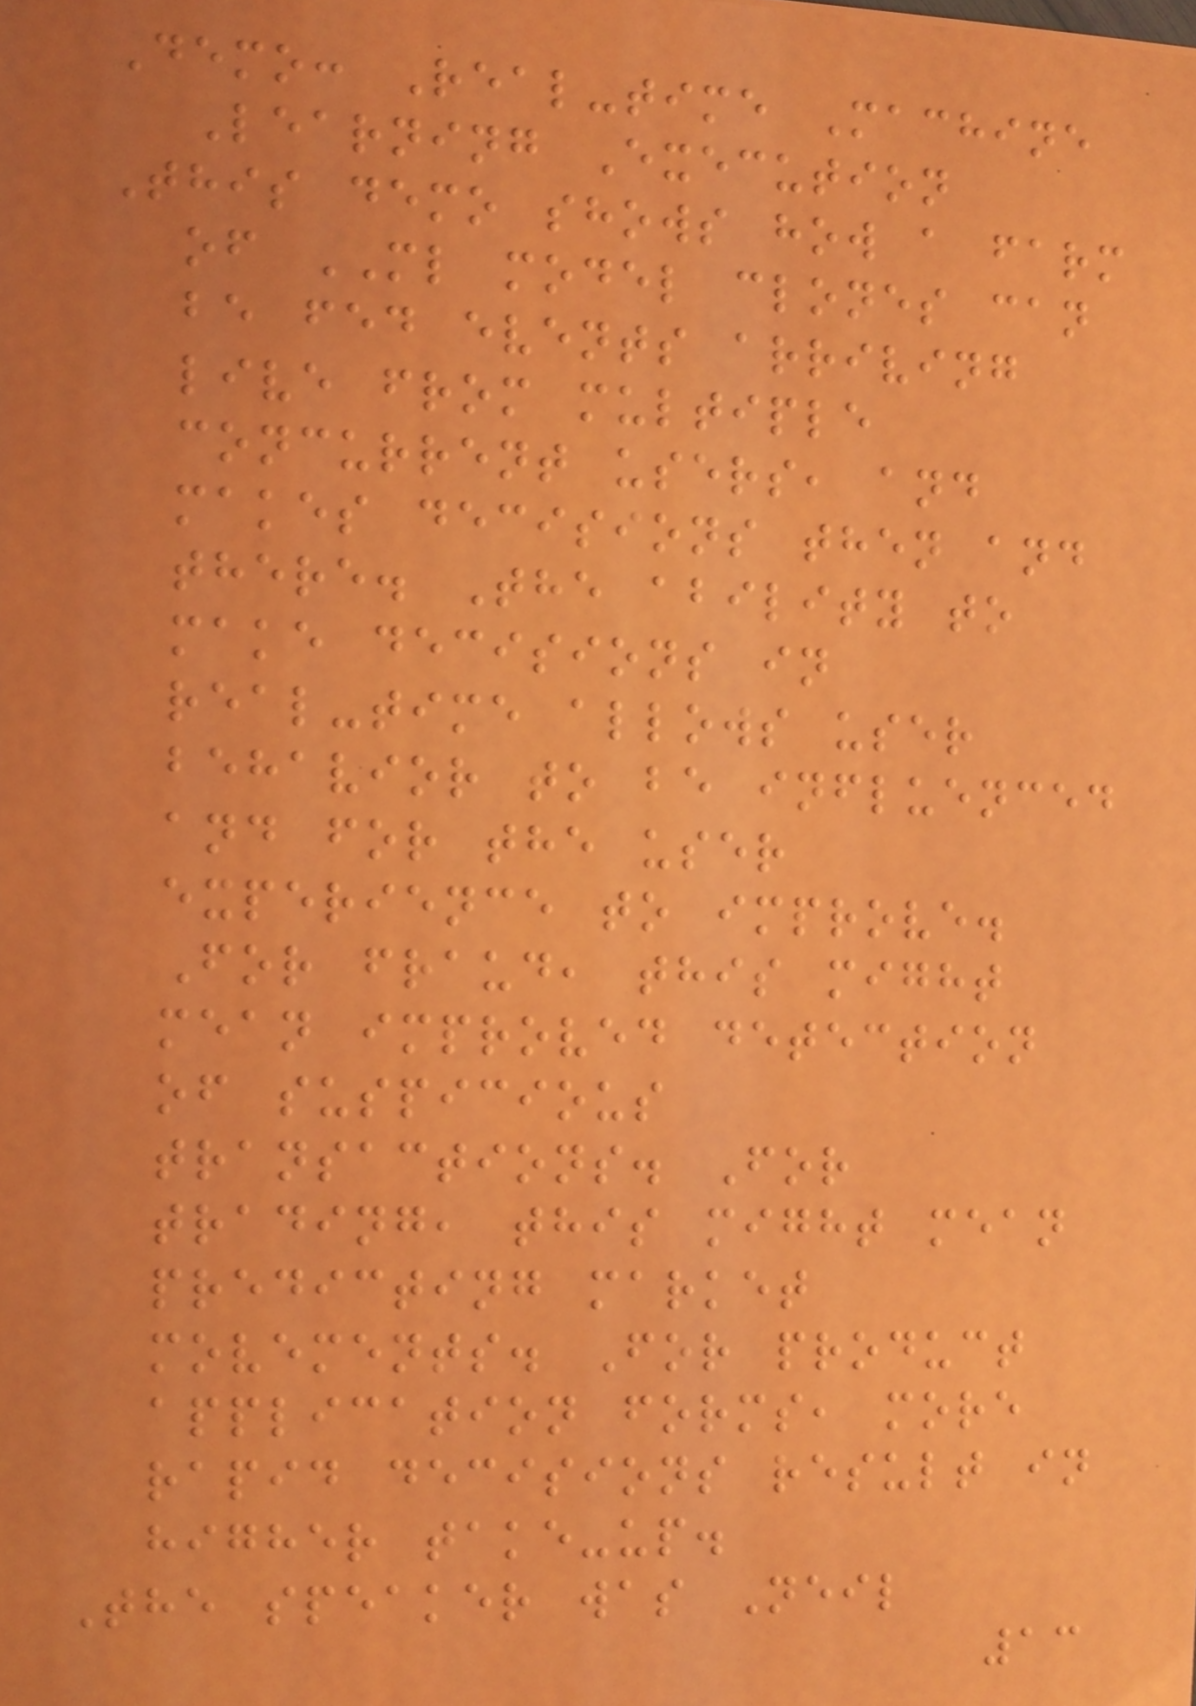Demo: Real-time Machine
Learning Execution
This demo shows how a farm
of ML model clones can
be fed events arriving
live from multiple
concurrent users, and
makes decisions then and
there. The ability to
make decisions in
real-time allows user
behavior to be influenced
and for the user
experience to improve.
For fraud, this might
mean improved detection
of suspicious
transactions. For
trading, this might mean
predicting market
movements. For product
application forms, more
rapid decisions result in
higher take-up.
The speaker was Neil
13
